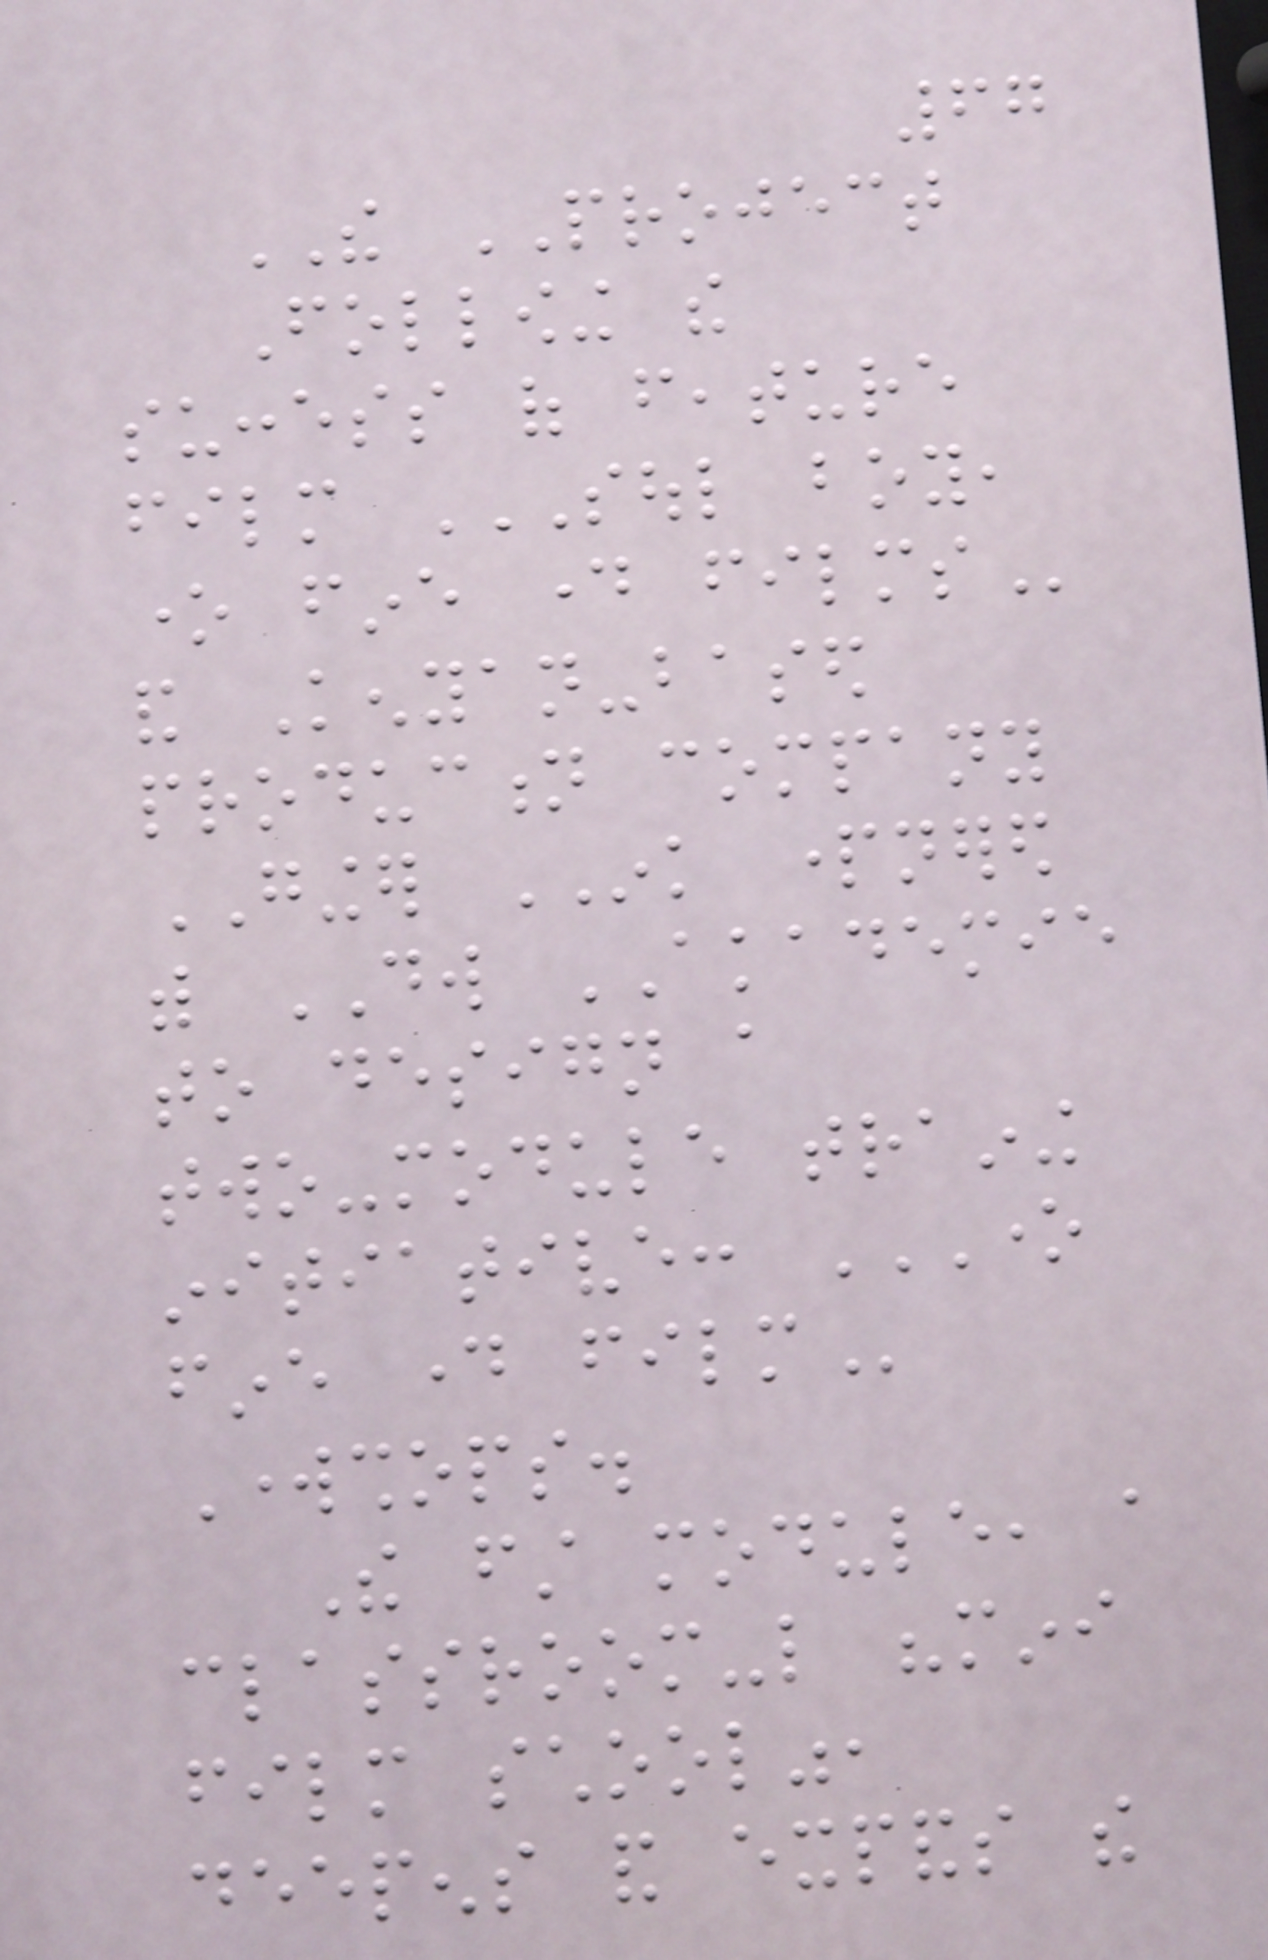67
THE PROJECT
Following the
success of feature
film SOUL BOY,
ONE FINE DAY FILMS
and Kenyan-based
production company
GINGER INK partnered
with DW AKADEMIE
to design a
two-module training
initiative: ONE
FINE DAY FILM
Workshops.
The first module, a
classroom-like "mini
film school",
deepens and expands the
